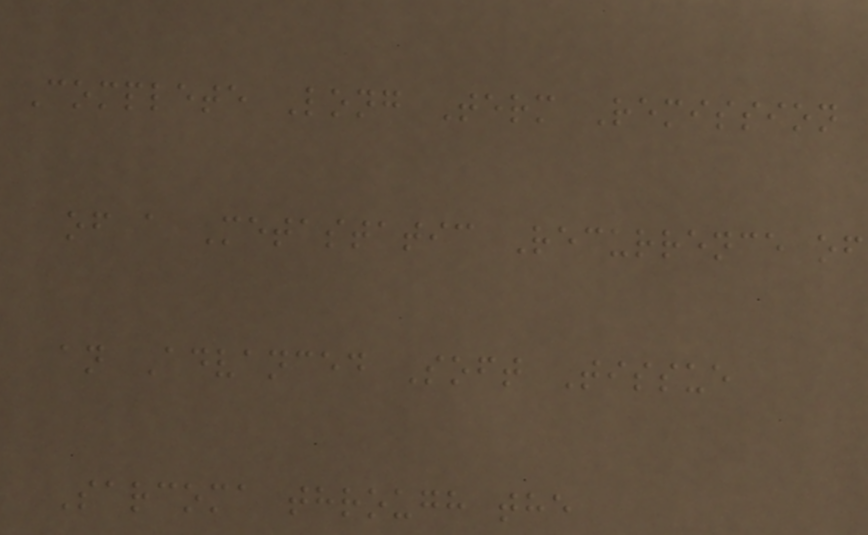Complete Long Term Remission
of a Metastatic Recurrence of
an Advanced Soft Tissue
Sarcoma through the
